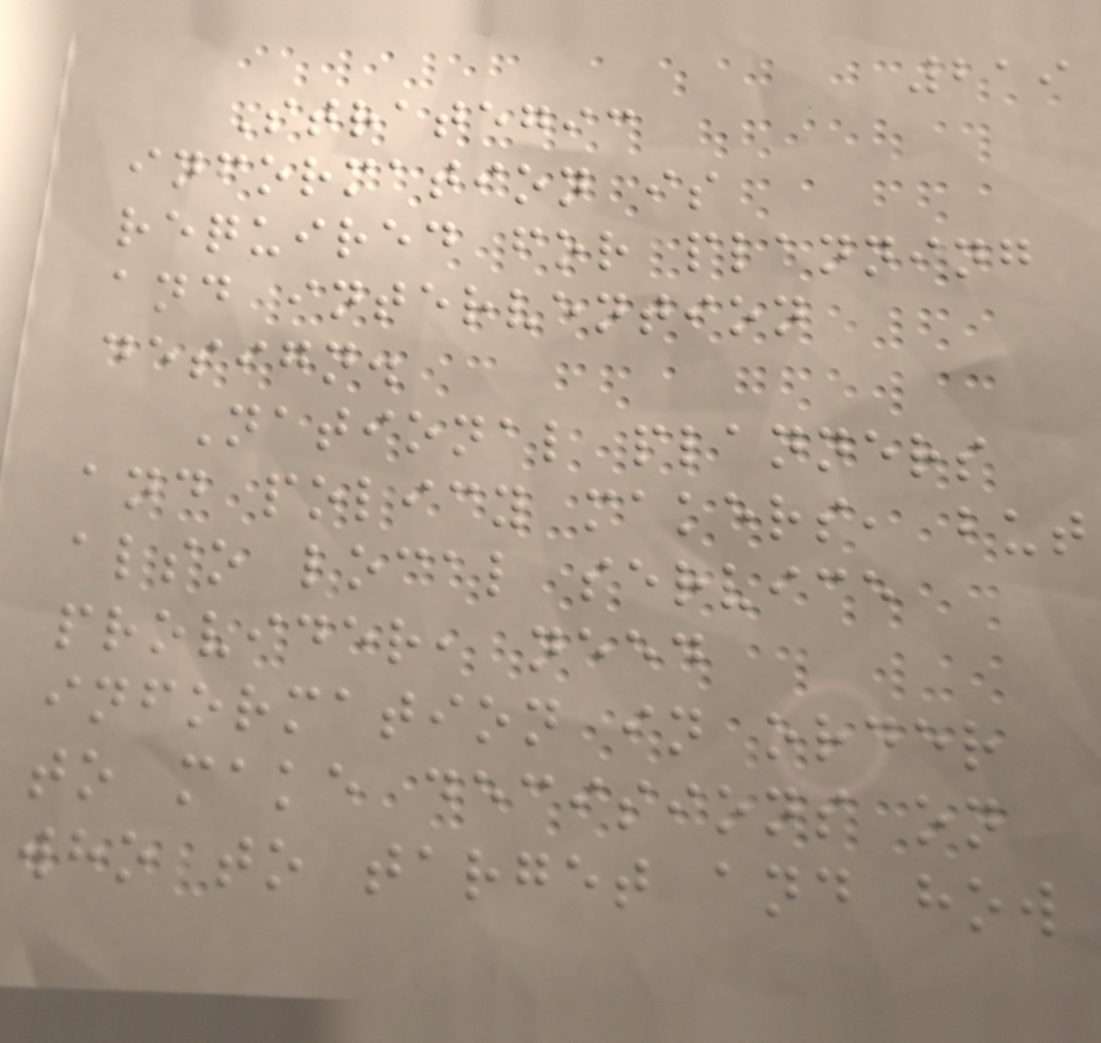219
Strategic
information is
required for planning
and intervention
design.
National planners
and policy makers, but
also local service
provider, need
information in order
to make decisions on
who to target and how
